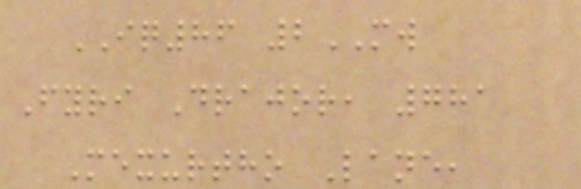IQ86 2MW
Fyri Drajor, 781
Mexurtho Lane,
